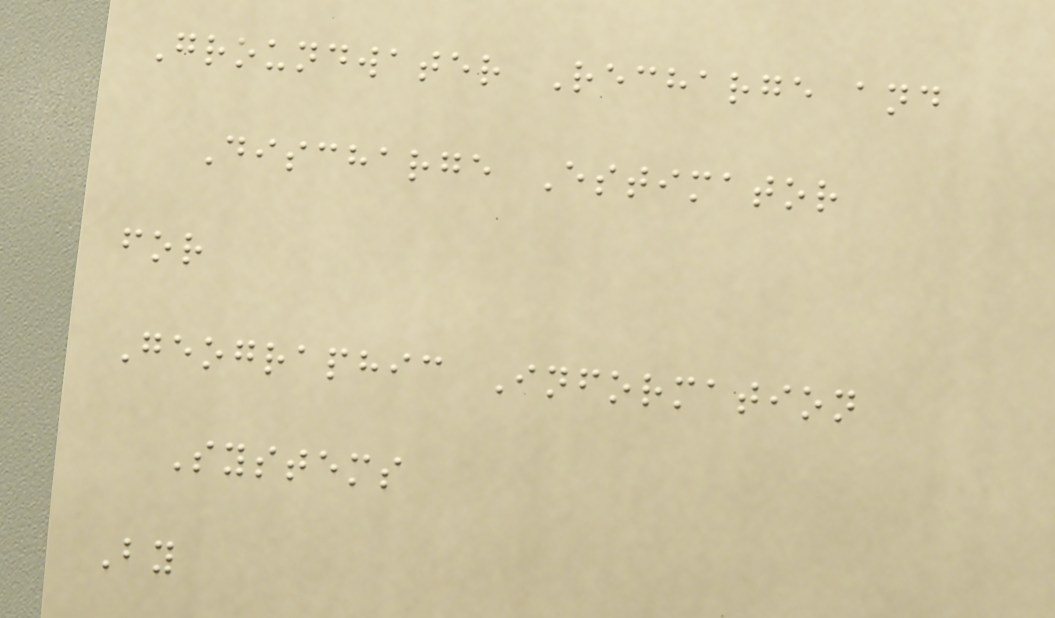Groundwater Recharge and
Discharge Estimator
for
Geographic Information
Systems
By
